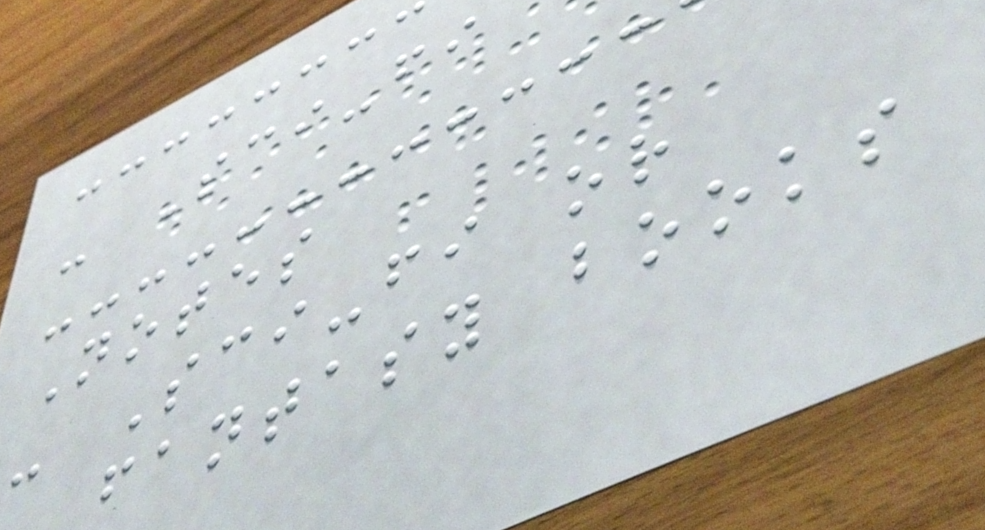- Sci-fi
Notes
- Sci-fi or
fantasy books
